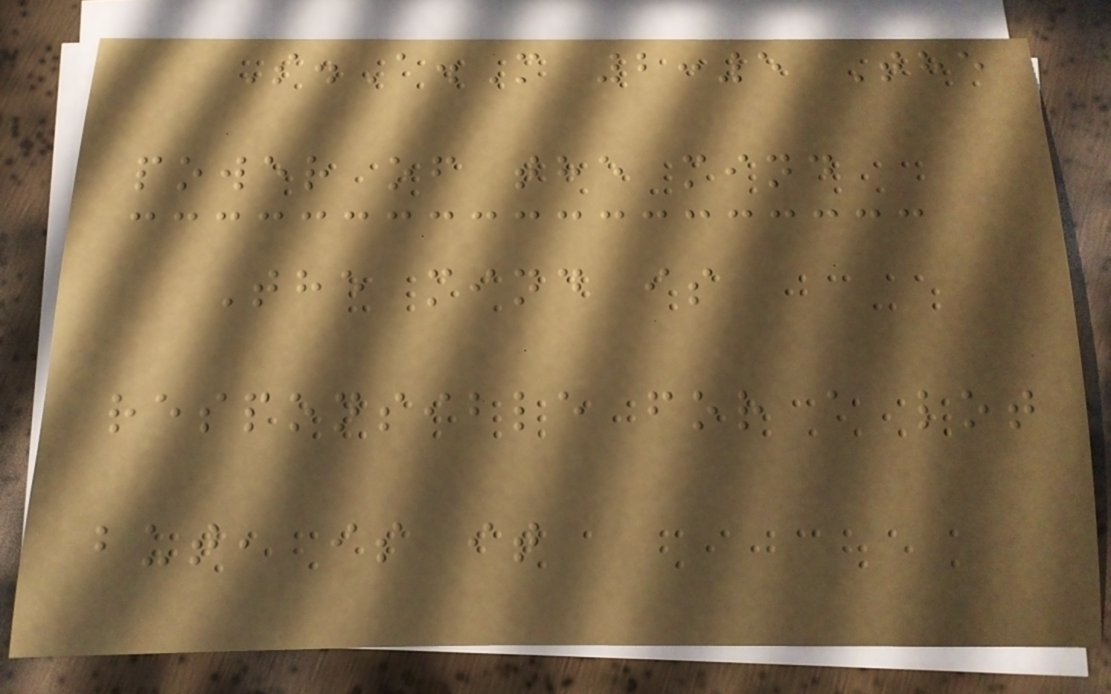S.A.M 2:5 The
power of the mind
The mind is
responsible for a lot
but, is it
